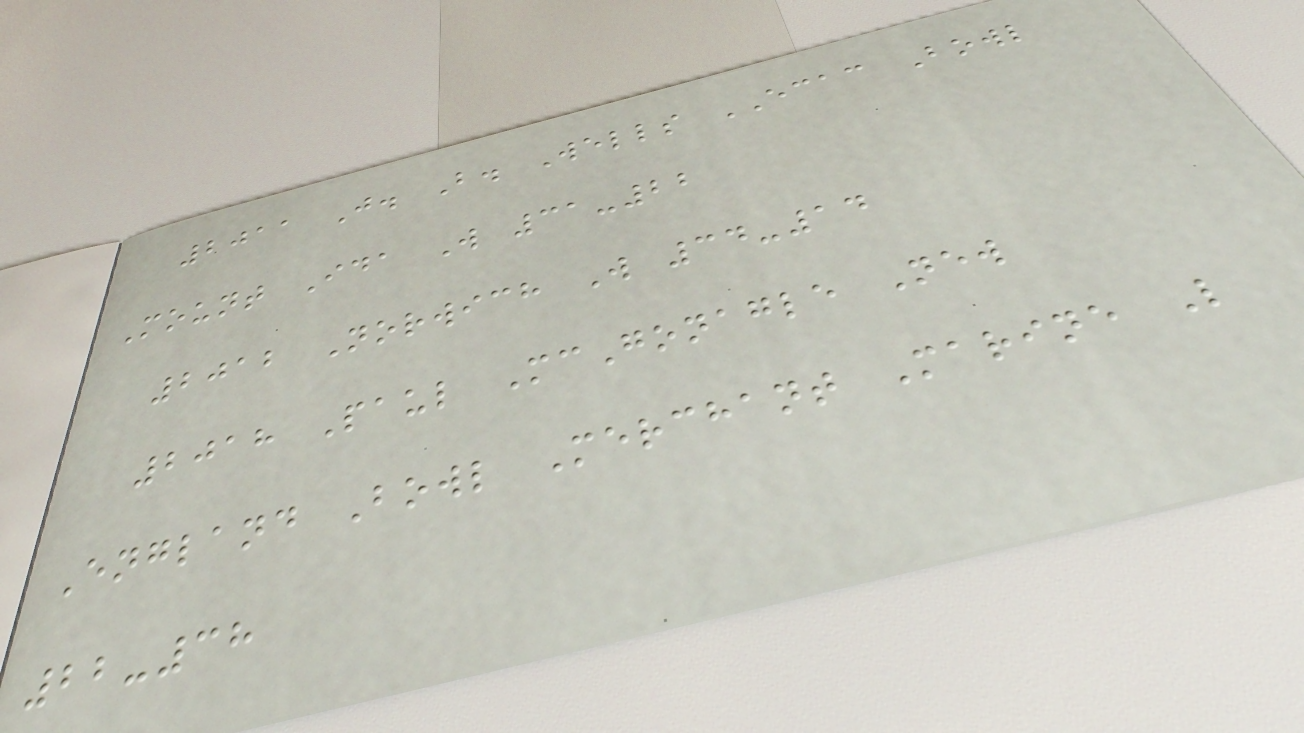2011 J. B. Wells ECAC Bowl
Mount Ida W 31-22
2012 Norwich W 34-14
2018 Paul McGonagle New
England Bowl Merchant Marine L
22-38
